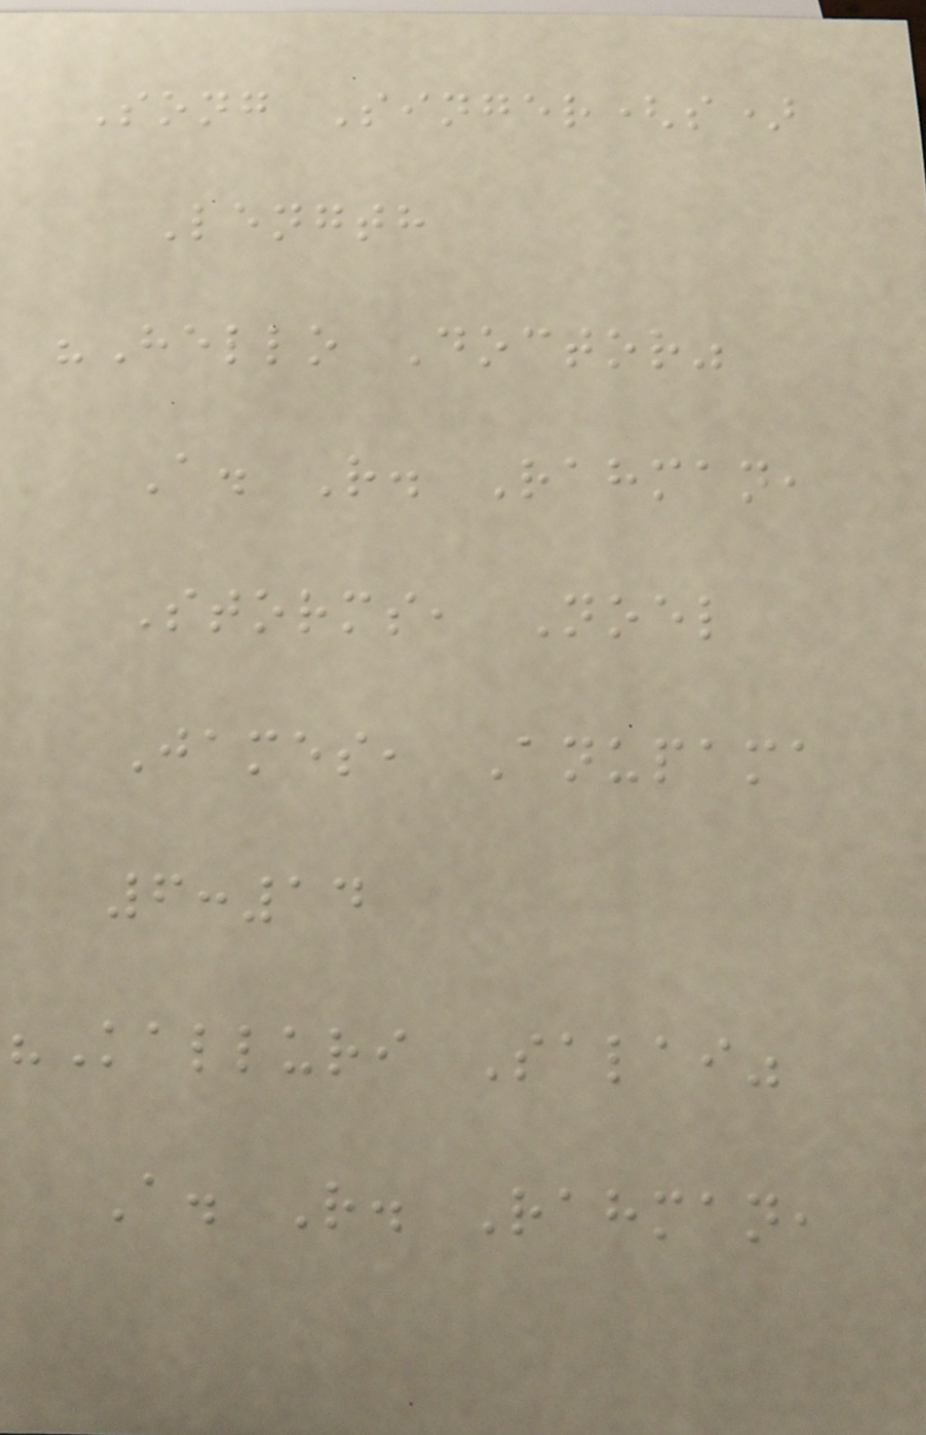Song Singer(s)
Length
"Hello Doctor"
A. R. Rahman,
Storms, Noel
James, Anupama
6:14
"Kalluri Salai"
A. R. Rahman,
